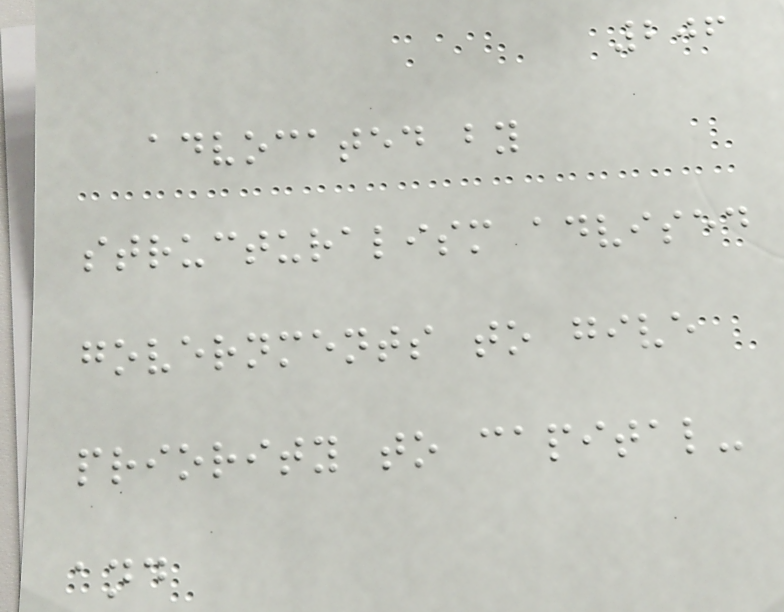206
advocated by
structuralism advised
governments to give
priority to capital-
and
